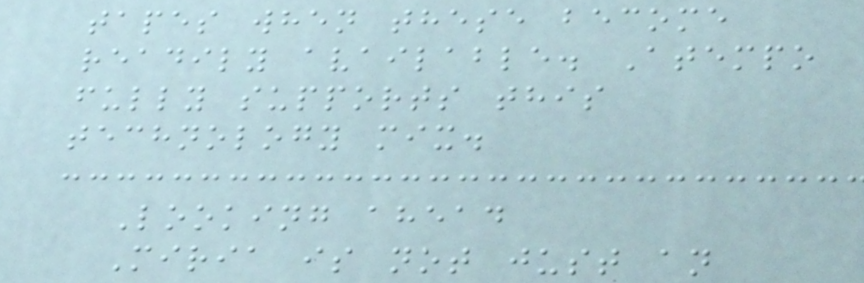tapes when these become
readily available. Atempo
fully supports this
technology mix.
Looking ahead
Miria is not just an
